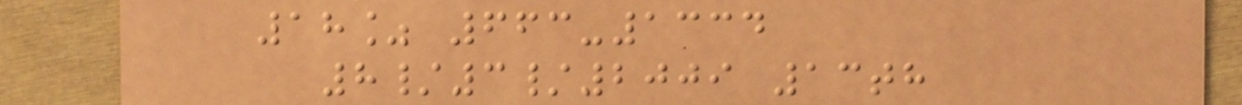18% 663-1334
8/3/2009 13th
